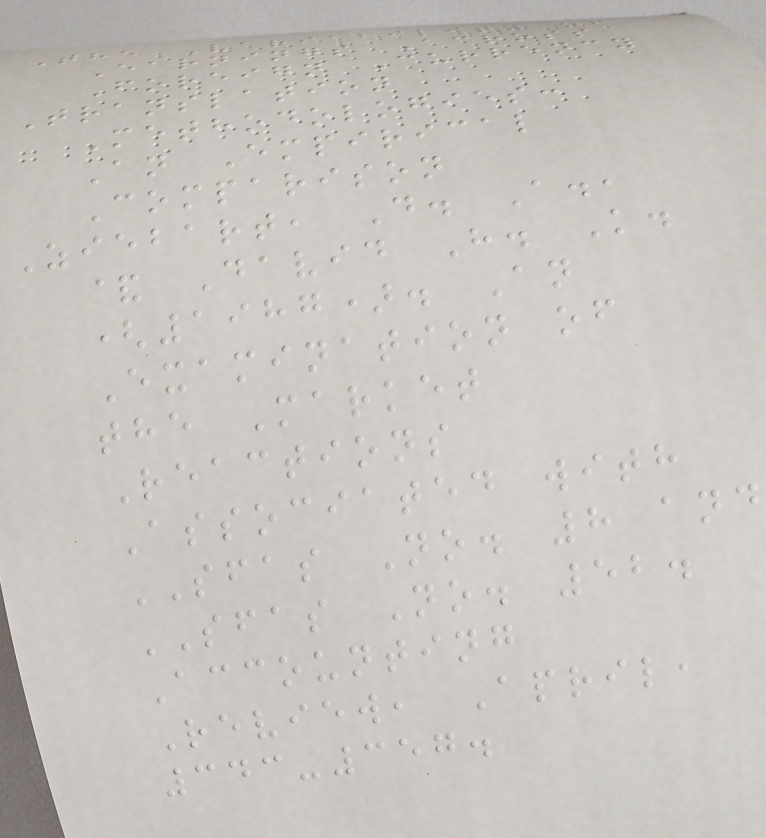The Variability of
Earnings Across
Foreign Currency
Translation
Methodologies:
An Empirical
Comparison
Ziebart, D. A.,
& David H. K.
(1987). An
Examination of
the Market
Reactions
Associated with
SFAS No. 8 and
SFAS No. 52.
Accounting
Review, April,
343-357.
